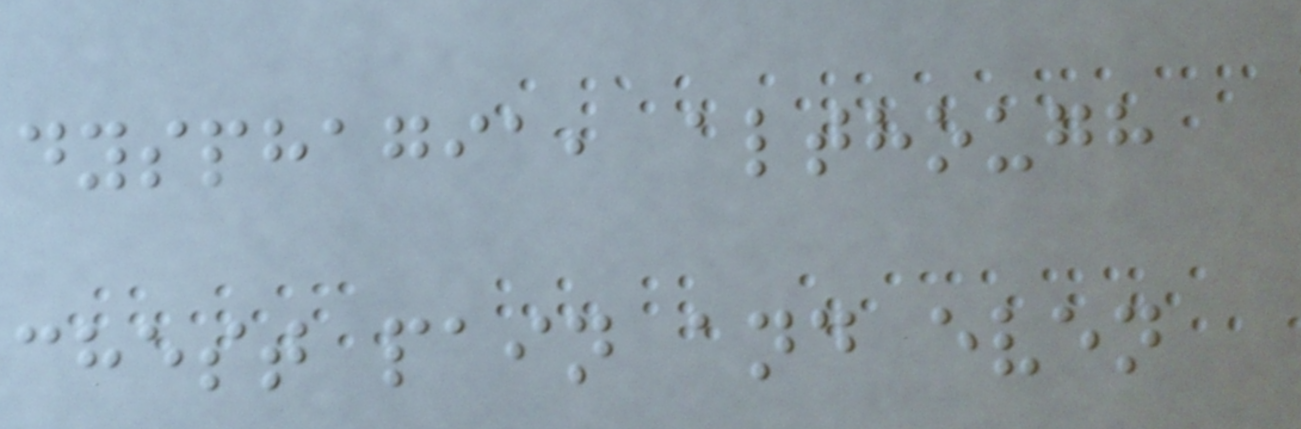dysphagia, although
chest pain and even
